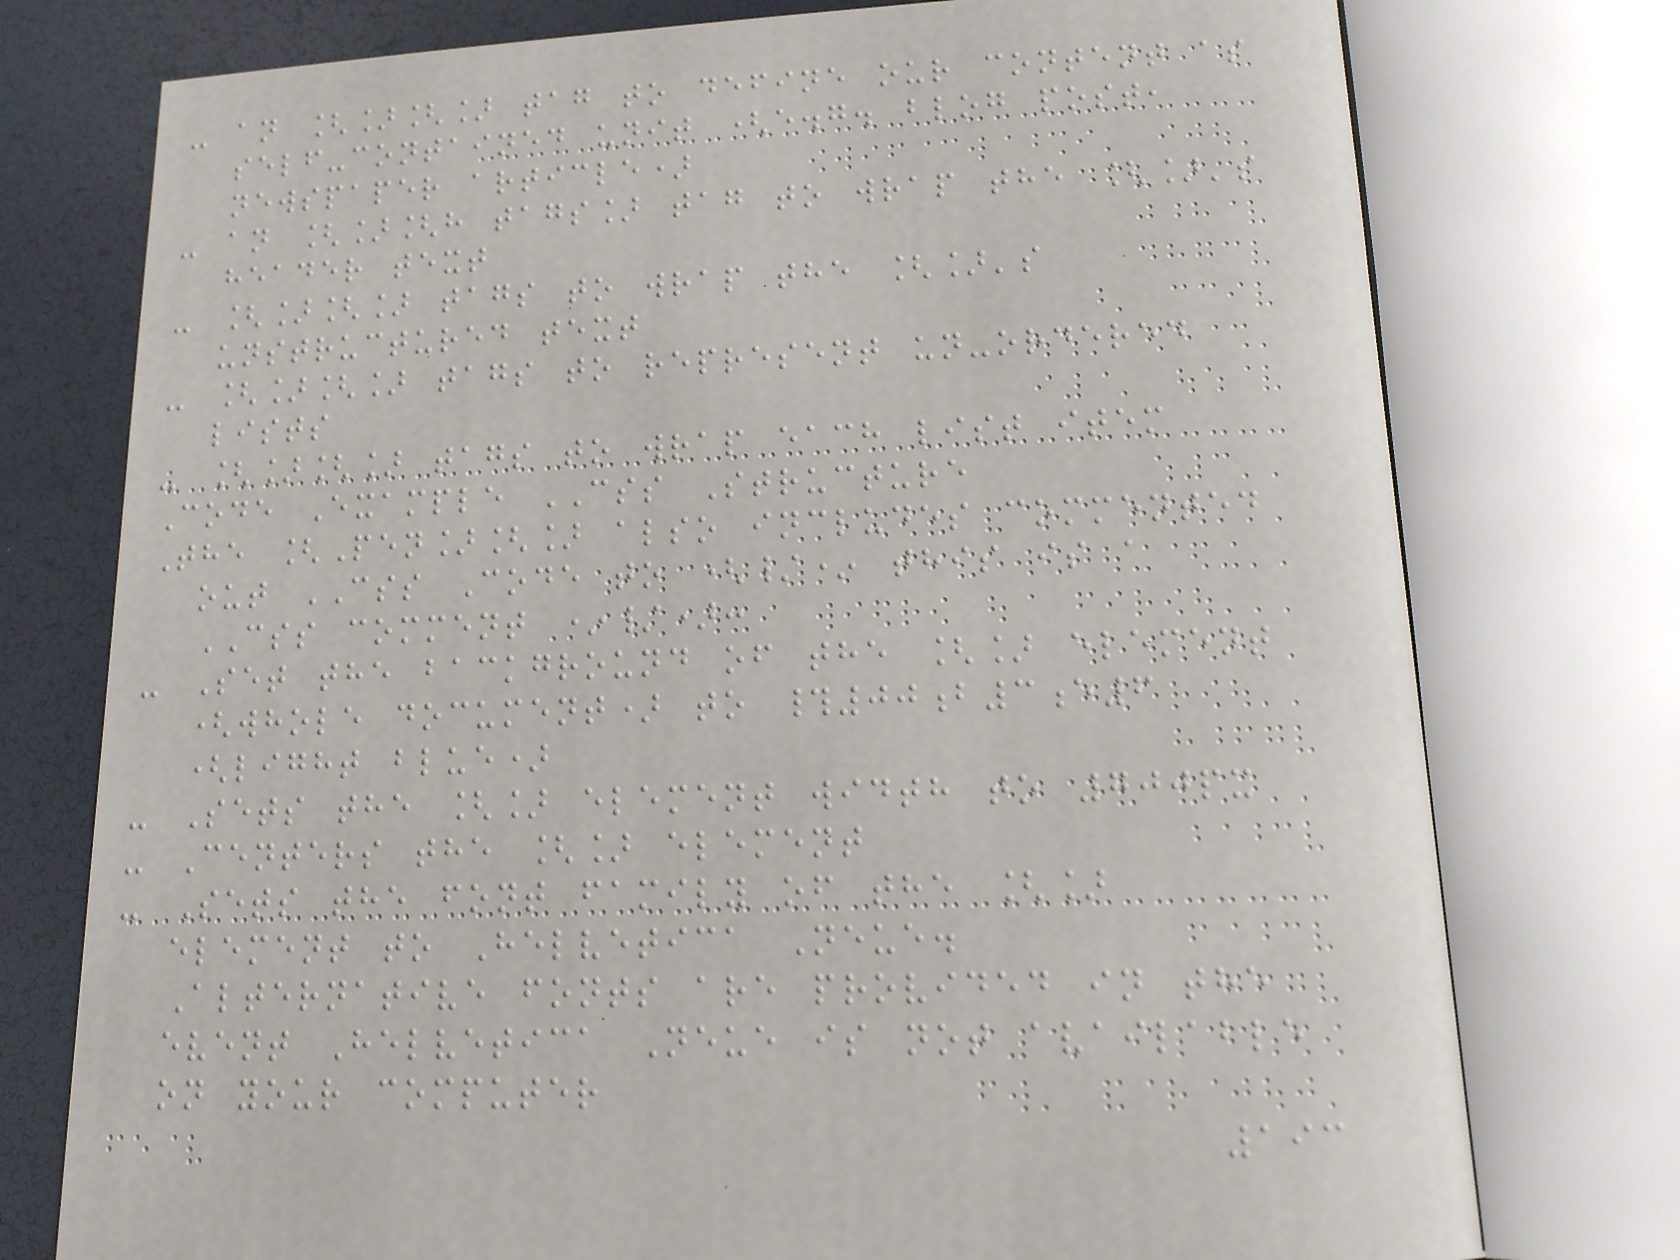- an [][] tag to define our content as
self-contained unit (e.g. blog post,
newspaper article)
- an [][h tags] tag to wrap the []'s
header text
- [][] tags to wrap the []'s
unstructured text
- [][] tags to represent un-ordered
lists
- [][] tags to wrap each list item
Code Example CSS Structure
The [Pen][] also includes commented
out CSS Code to (/* this is a
CSS comment */):
- Set the background of the [] element
(whole document) to #00b3e6
(light blue)
- Sets the [] element width to 700px
- Centers the [] element
- Sets the font family of the []
element to Helvetica Neue.
Alternative fonts are provided in the
event Helvetica Neue is not available
on your computer
193
